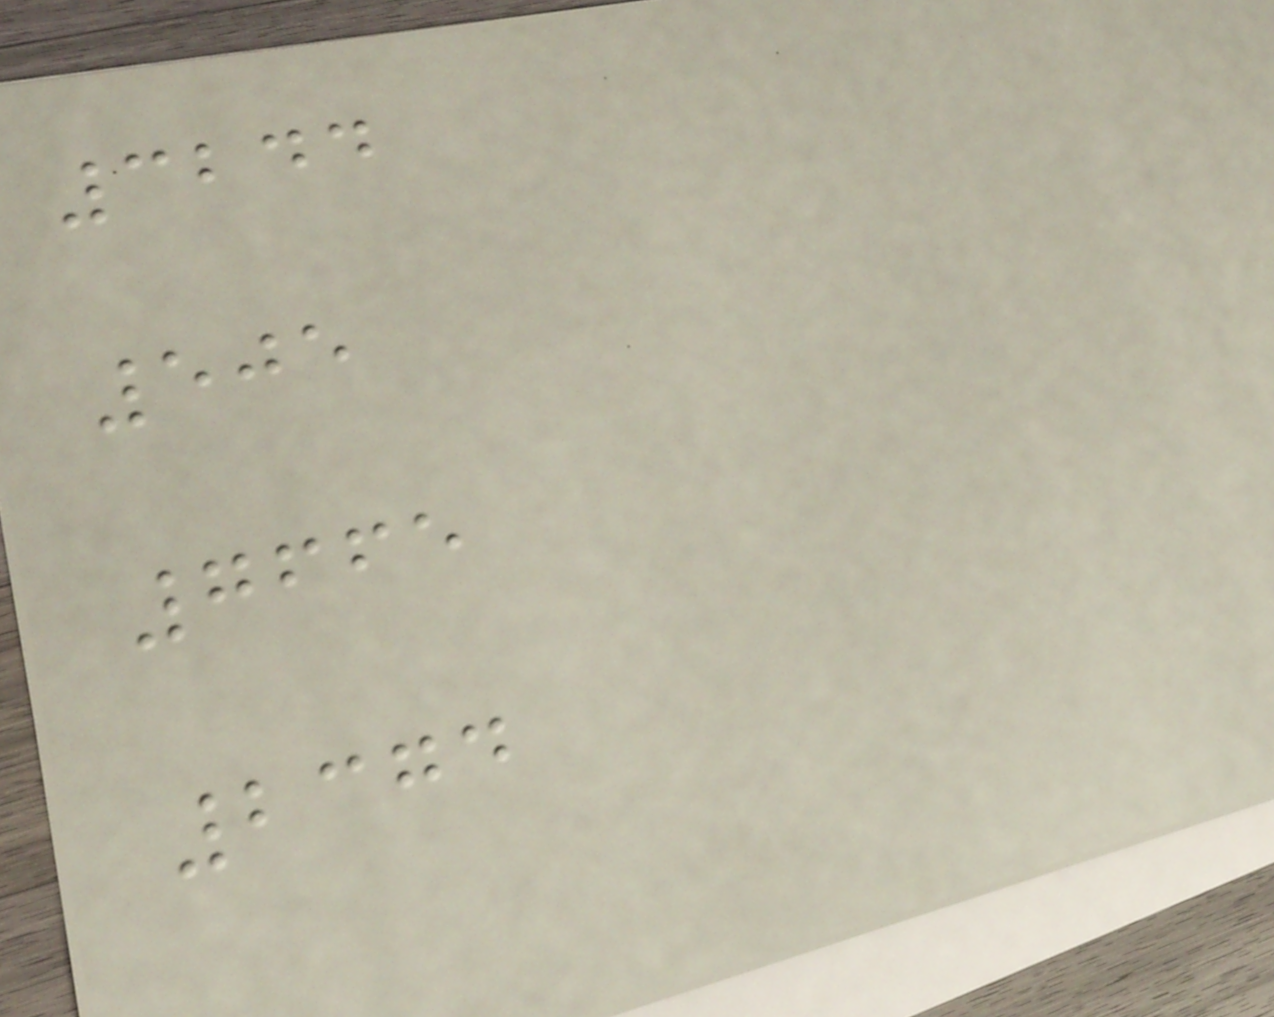3244
505
7665
2374
